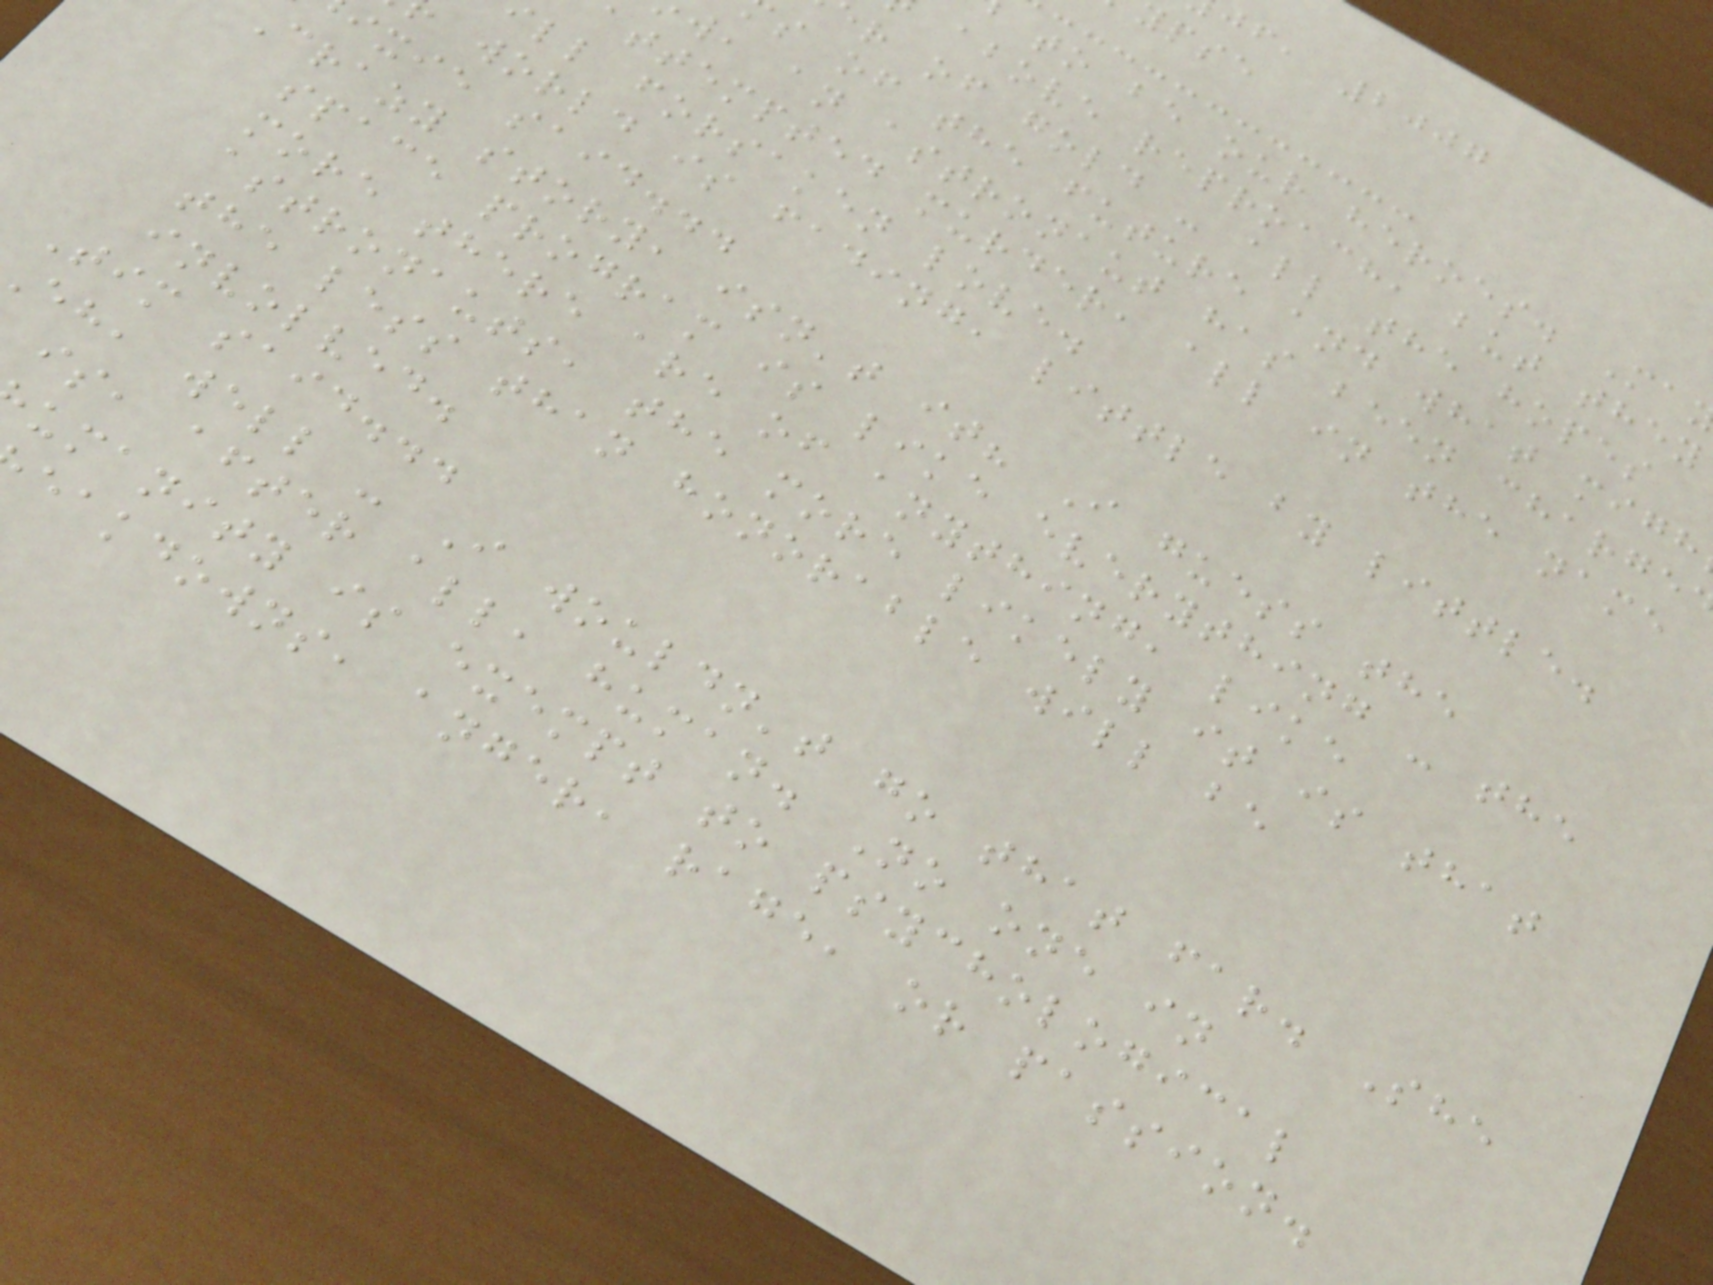jf, 2007
to be our heroes. Ma
above reproach, but they
r of gold - all the hopes
s of the future and what migh
w, an astronaut has been charge
attempted murder, all in the name
ll forsaken love.
world is fading, little by little.
ixie said...
Crazy story, isn't it? I guess the
space program is like everything - the
more there are of anything, like
astronauts, the more likely it is that
the less than honorable will be
involved.
Tim said...
eh, well - I wouldn't go that far. She
is, after all, human. No one in
umanity is exempt to psychological
eakdowns, anger, rage, or passion.
